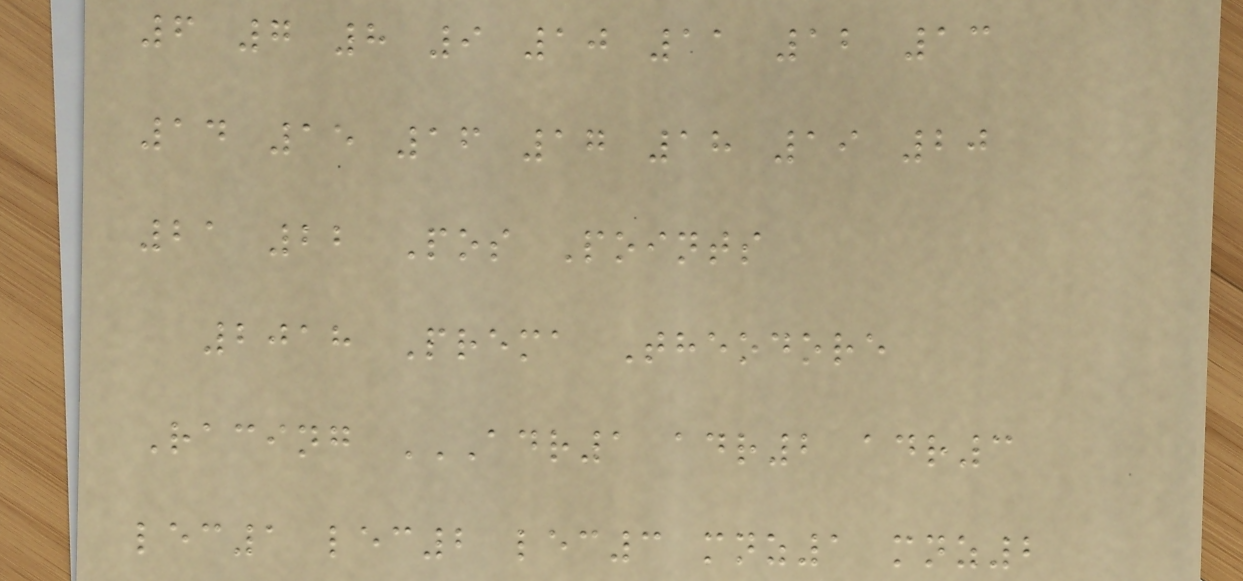6 7 8 9 10 11 12 13
14 15 16 17 18 19 20
21 22 Pos Points
2018 Prema Theodore
Racing ADR1 ADR2 ADR3
LEC1 LEC2 LEC3 MNZ1 MNZ2
